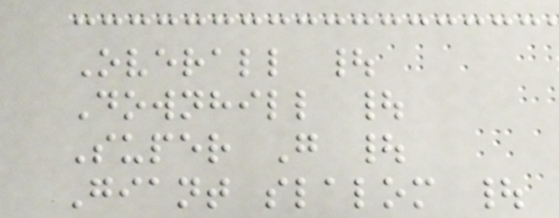Overall |
Downhill |
Super G |
Giant slalom |
